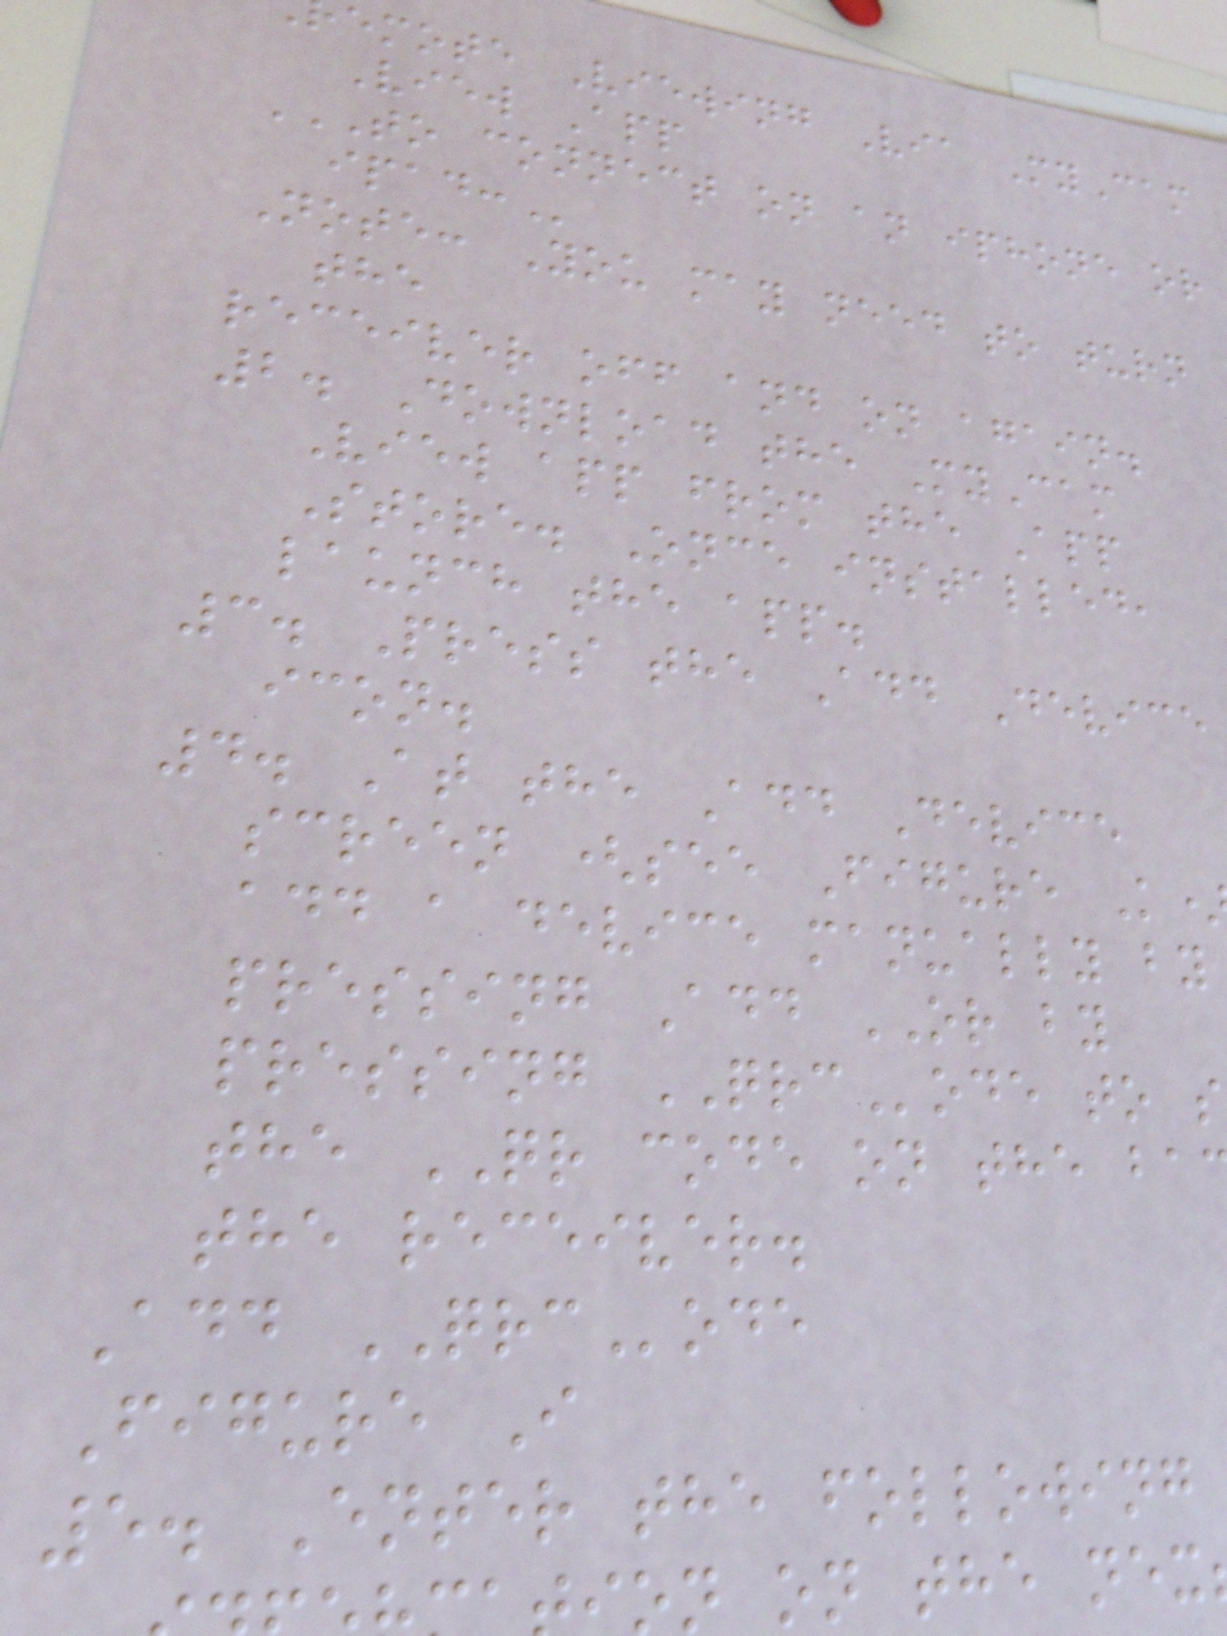emote Viewing Via MyCam
View App
TO CONNECT ON AN IPHONE OR
Note: You may need to turn
the
receiver off and on again.
2. Download the MyCam
View app from the App
Store. Once installed,
launch the app.
3. Press the Add Device
icon.
4. At the Add Device
screen (see Figure K
add a device manually by
pressing Add OR by
pressing QRCode to s
the QR code on the ba
the receiver.
Add QRCode
Figure I
5. Enter the following
on on the nex
